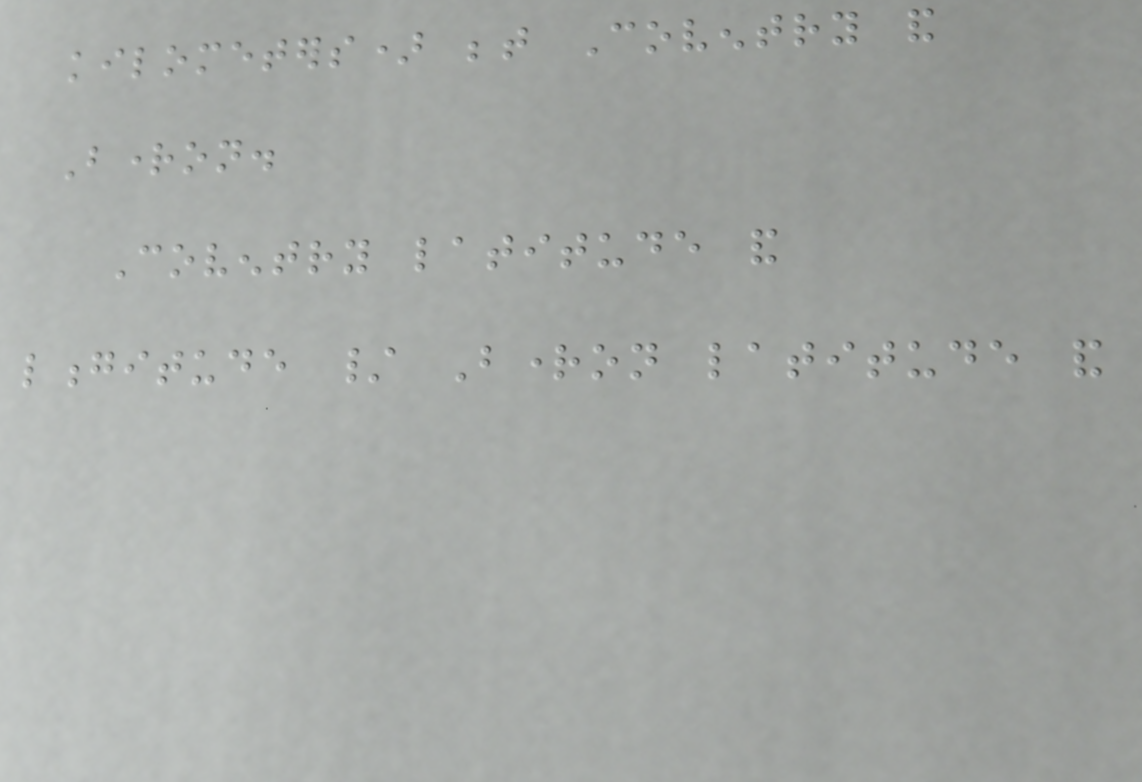kilometers) between Coventry and
Brighton.
Coventry latitude and
longitude / Brighton latitude and
